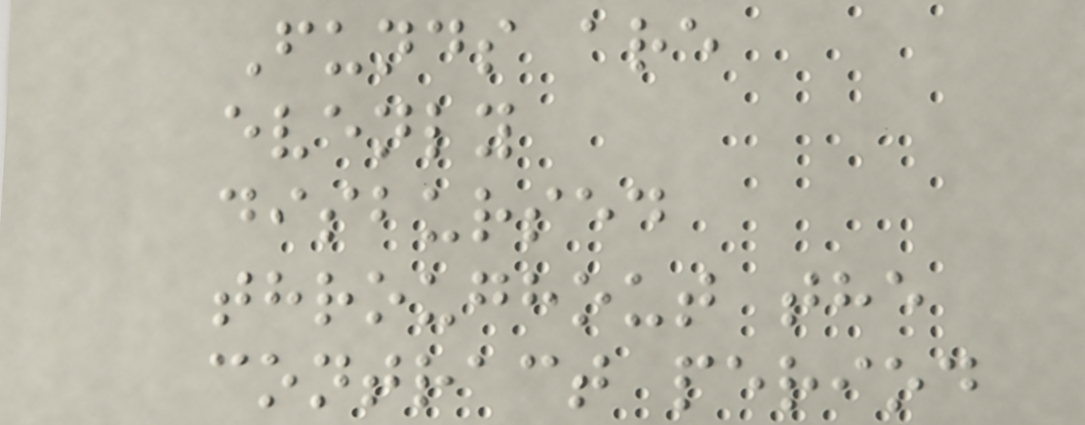Funds are
evenly
disbursed
throughout the
contract period
